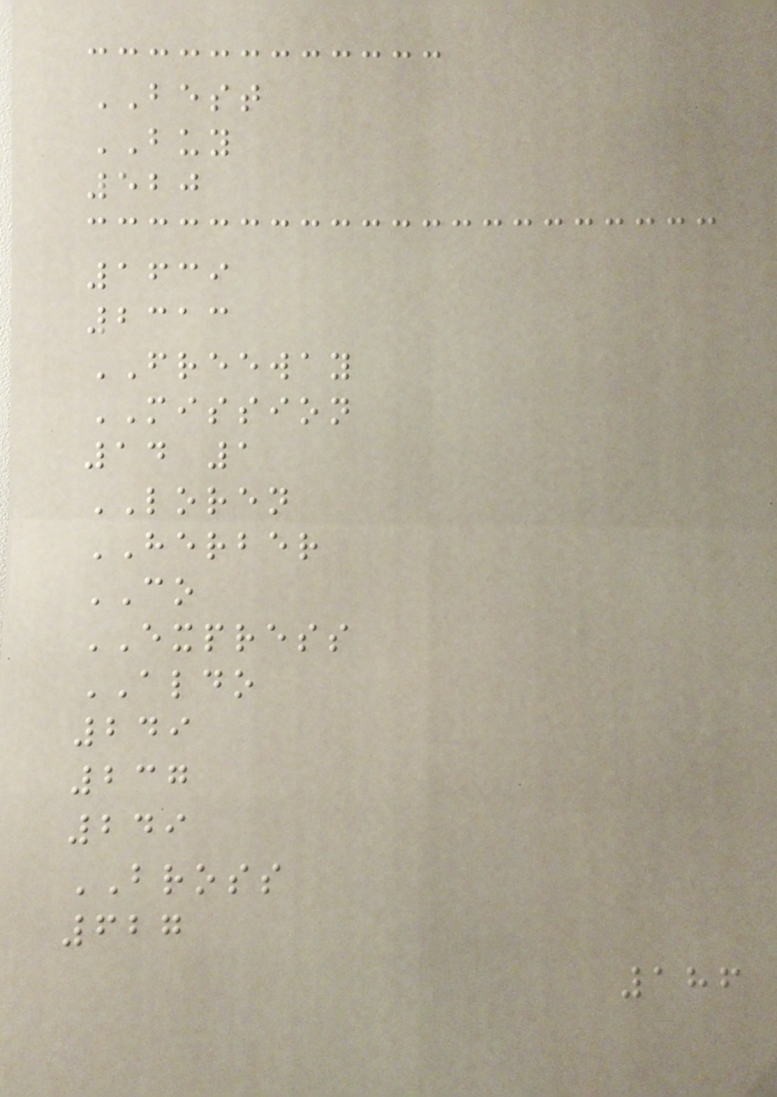BEST
BUY
520
1639
2313
FREEWAY
MISSION
14 1
LOREN
HERBER
CO
EXPRESS
ALDO
249
237
249
BROSS
627
186
